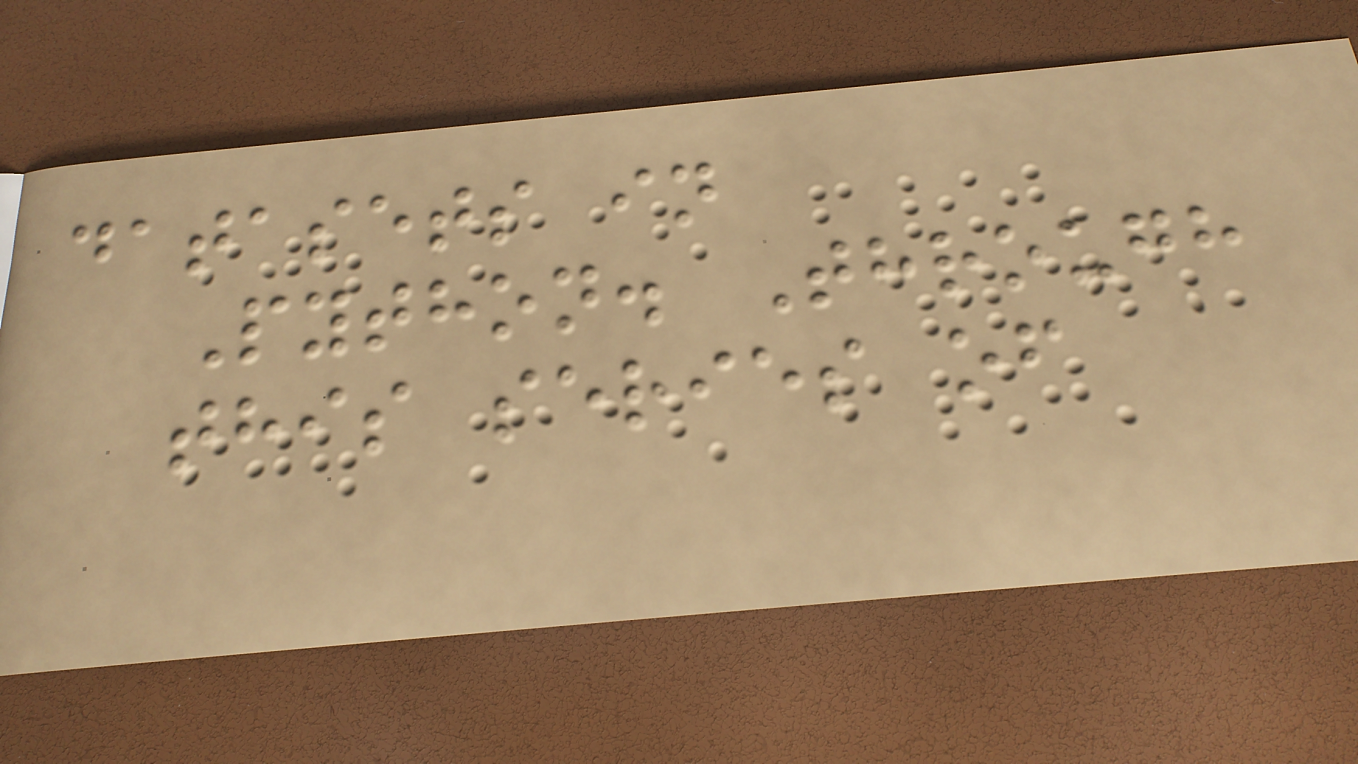datasets in
Python. Through
this series of
